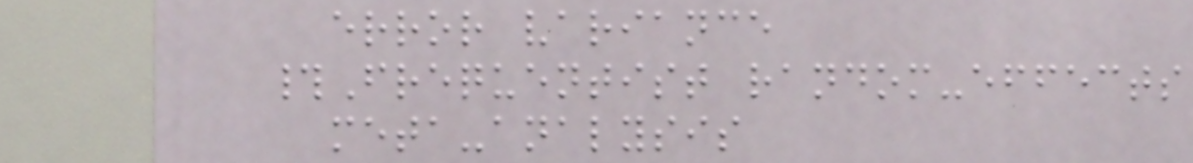error variance
#Frequentist random-effects
meta-analysis
